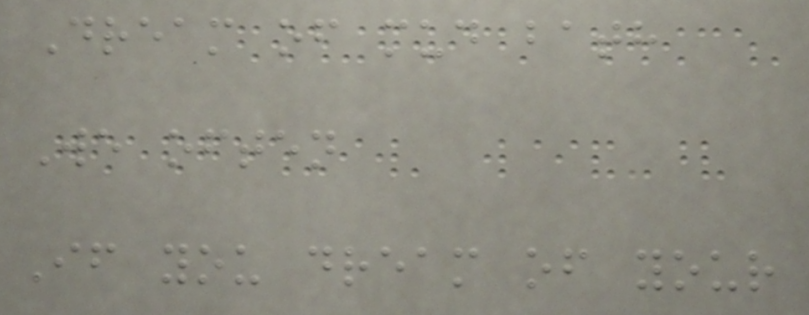Dream of mud bath
We often
If you dream of your
